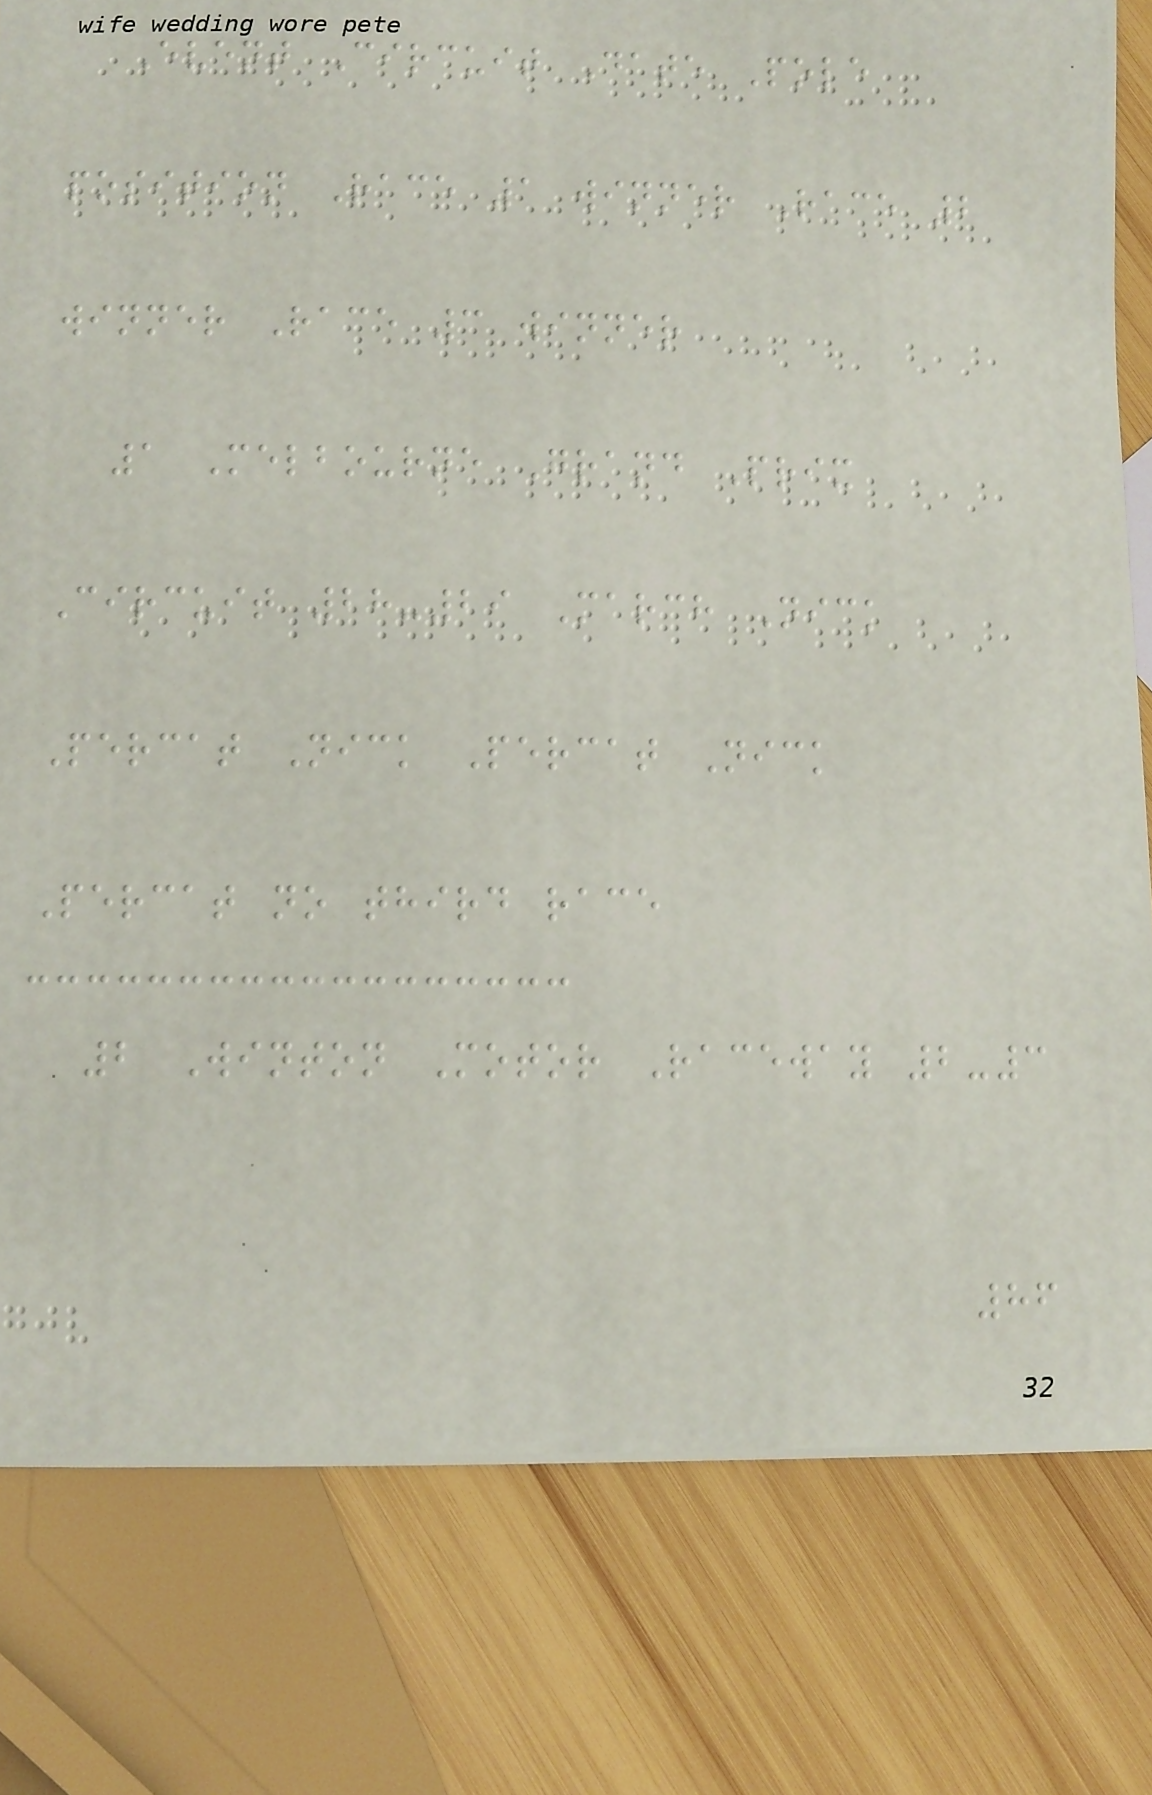Event Circuit Date Pole
position Race 1 winner Race 2
winner Race 3 winner
1 Melbourne Grand Prix
Circuit 28-29 March Nick
Percat Nick Percat Nick
Percat no third race
2 Winton Motor Raceway 2-3
86
